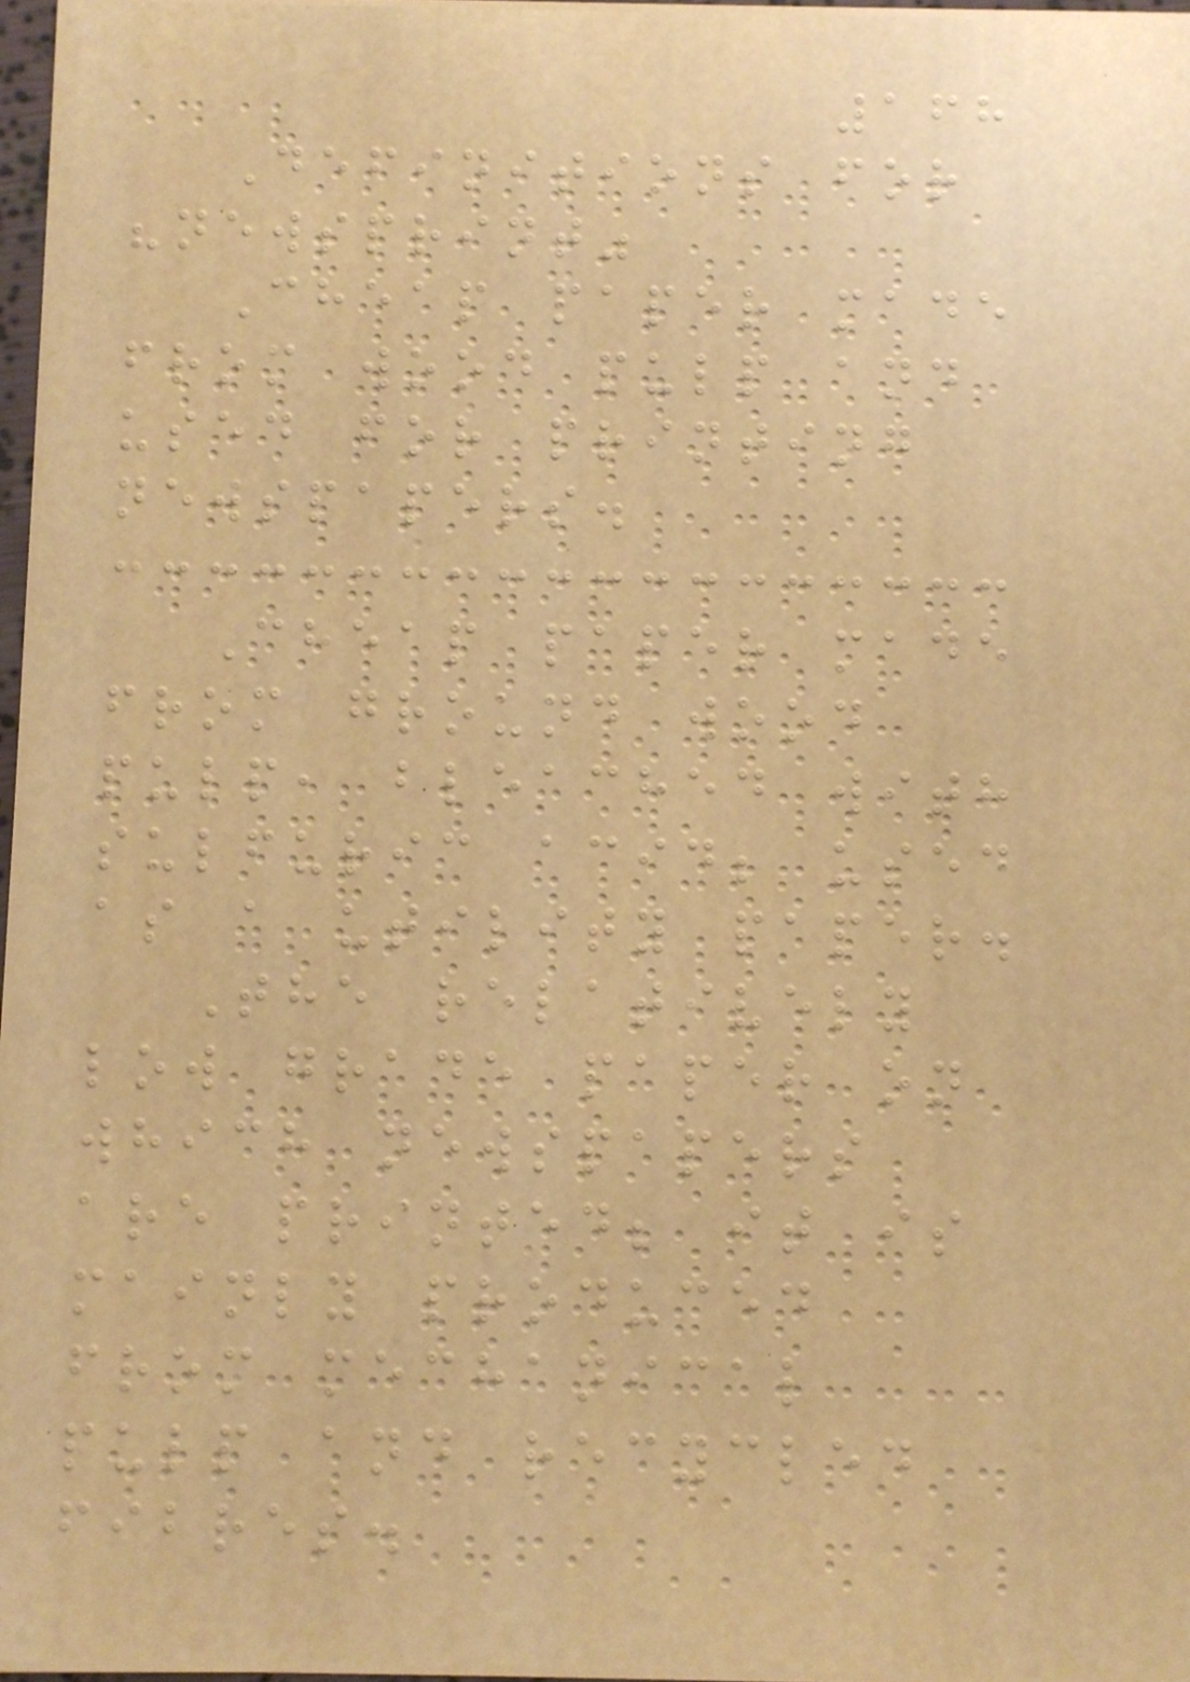168
Definitions for
"newsprint"
Cheap paper made
from wood pulp and
used for printing
newspapers.
Cheap paper made
from ground wood
pulp, bleached with
sulfuric acid; used
as a utility paper.
The relatively
low grade paper on
which newspapers
are printed; it is
mainly produced
from mechanical
pulp and recycled
fibres.
